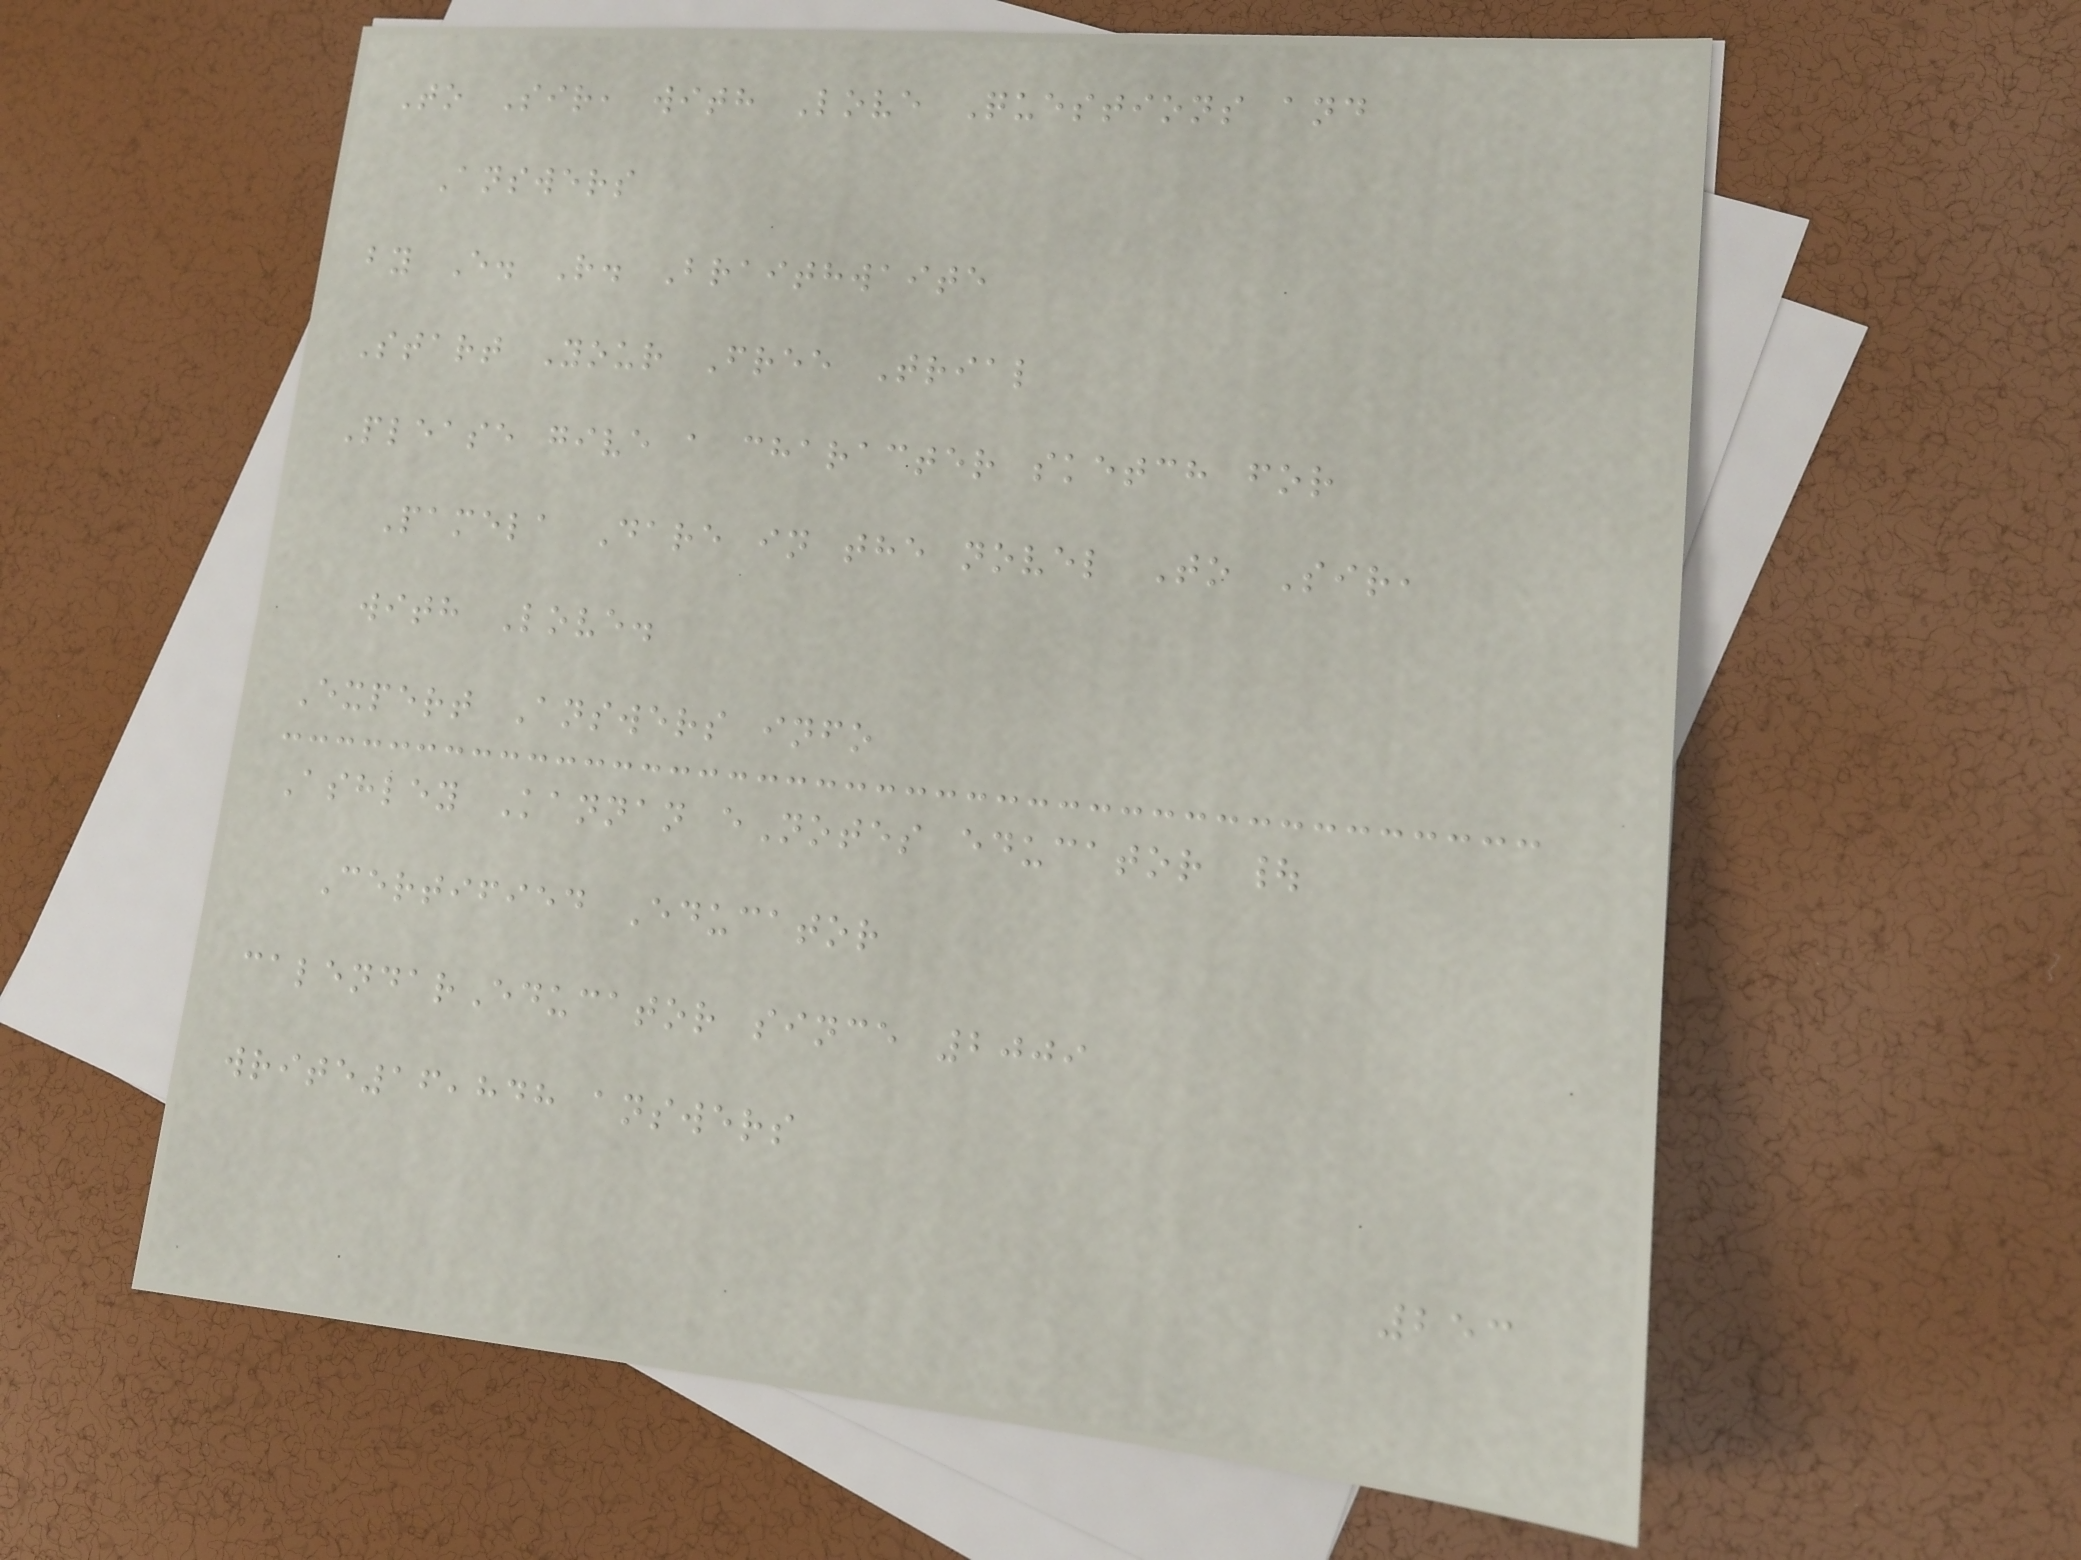To Sir, with Love Questions and
Answers
by E. R. Braithwaite
Start Your Free Trial
Please give a character sketch for
Pamela Dare in the novel To Sir,
with Love.
Expert Answers info
Ashley Kannan eNotes educator |
Certified Educator
calendarEducator since 2009
write16,848 answers
253
